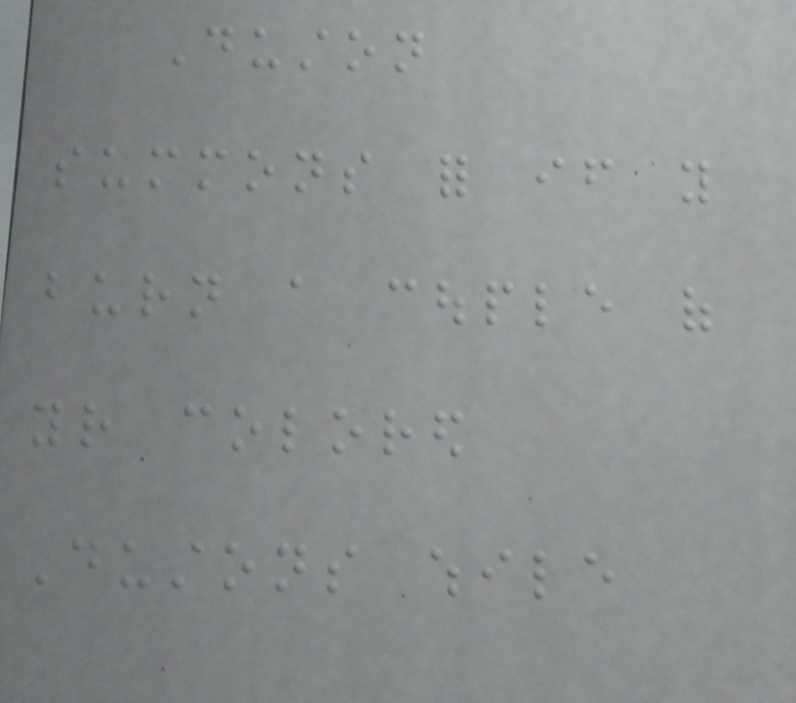Duston
summons for if you
burn a couple of
your colored
Dustons while
